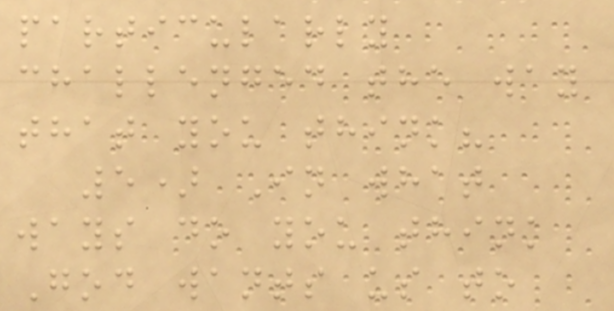particularly
challenged the way
that you think?
5) In what
ways do you think
God wants us to
